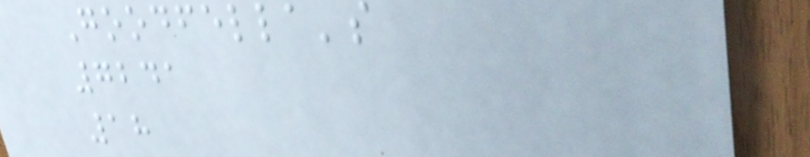Goodfella's
7241
18
